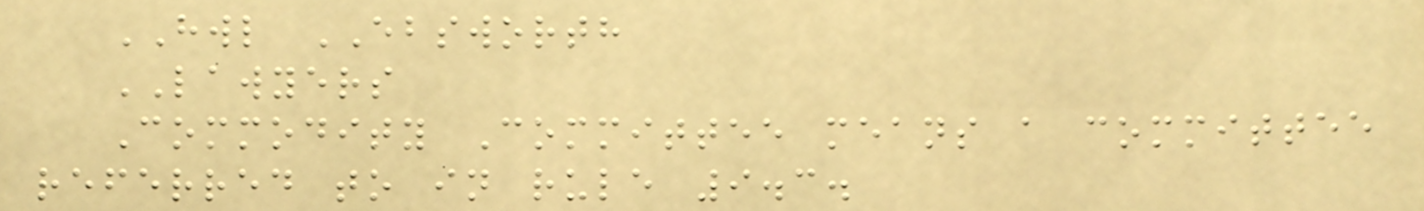HWL EBSWORTH
LAWYERS
Commodity Committee means a committee
referred to in rule 9.3.
